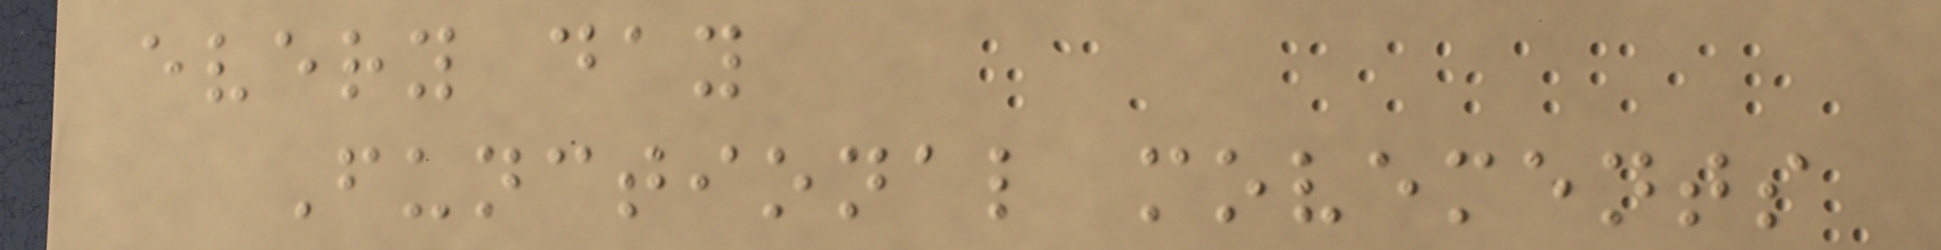every day
Functional movements
